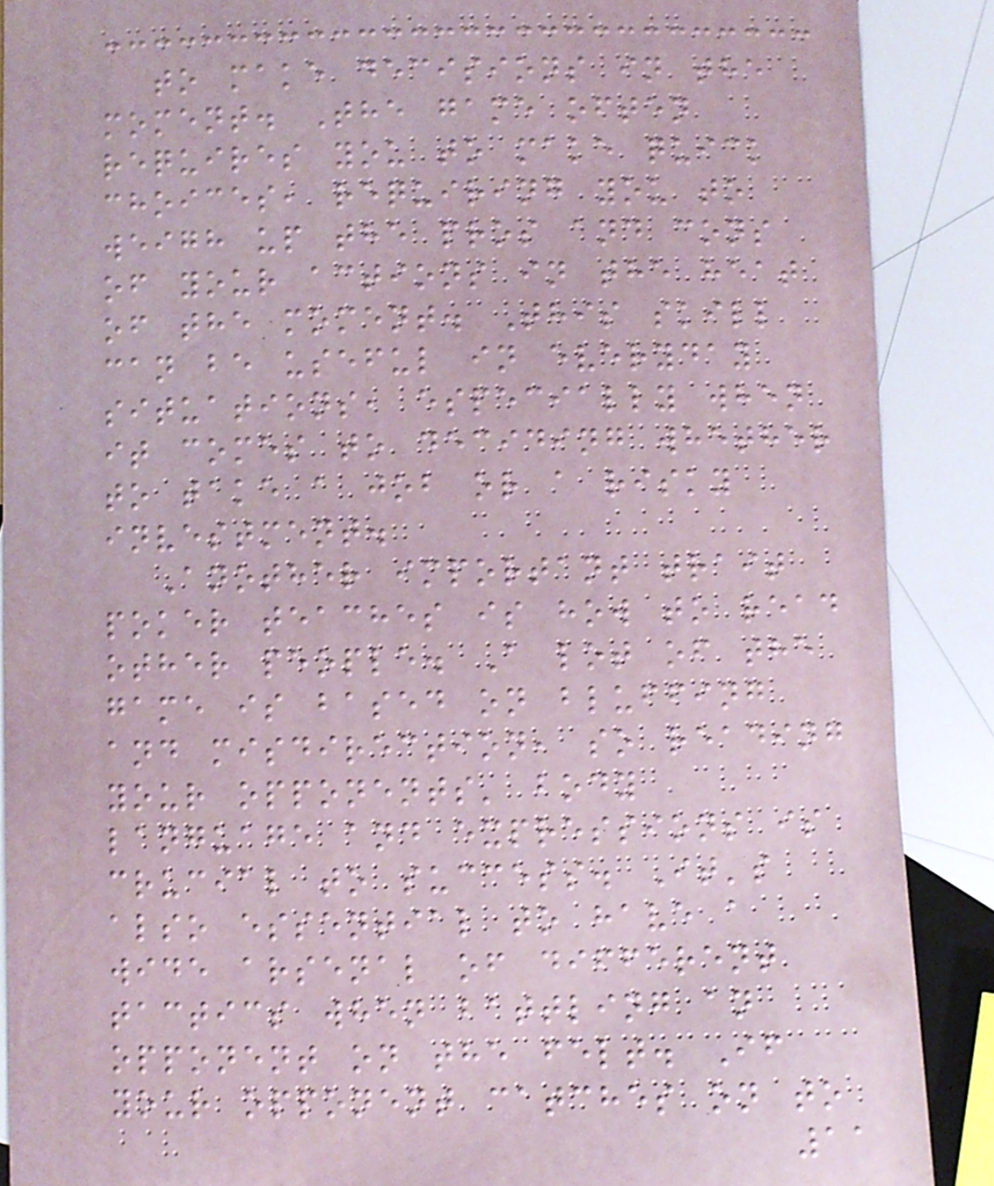to make decisions in the
moment. The game often
requires you to make quick
choices, requiring you to
weigh up the pros and cons
of your actions in the heat
of the moment. This skill
can be useful in everyday
situations, especially when
it comes to deciding whether
to take a job or a risky
investment.
Another important trait
poker teaches is how to read
other people. A lot of the
game is based on bluffing
and misdirection, so reading
your opponents' body
language and expressions is
crucial to success. It's
also essential to have a
wide arsenal of different
tactics when battling an
opponent on the felt. If
your opponent catches on to
11
